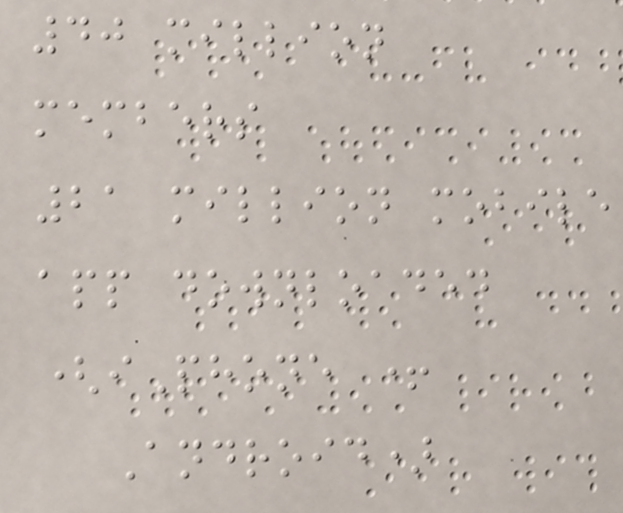40 million
members
21 million mobile
app downloaded
(iPhone +
Android)
